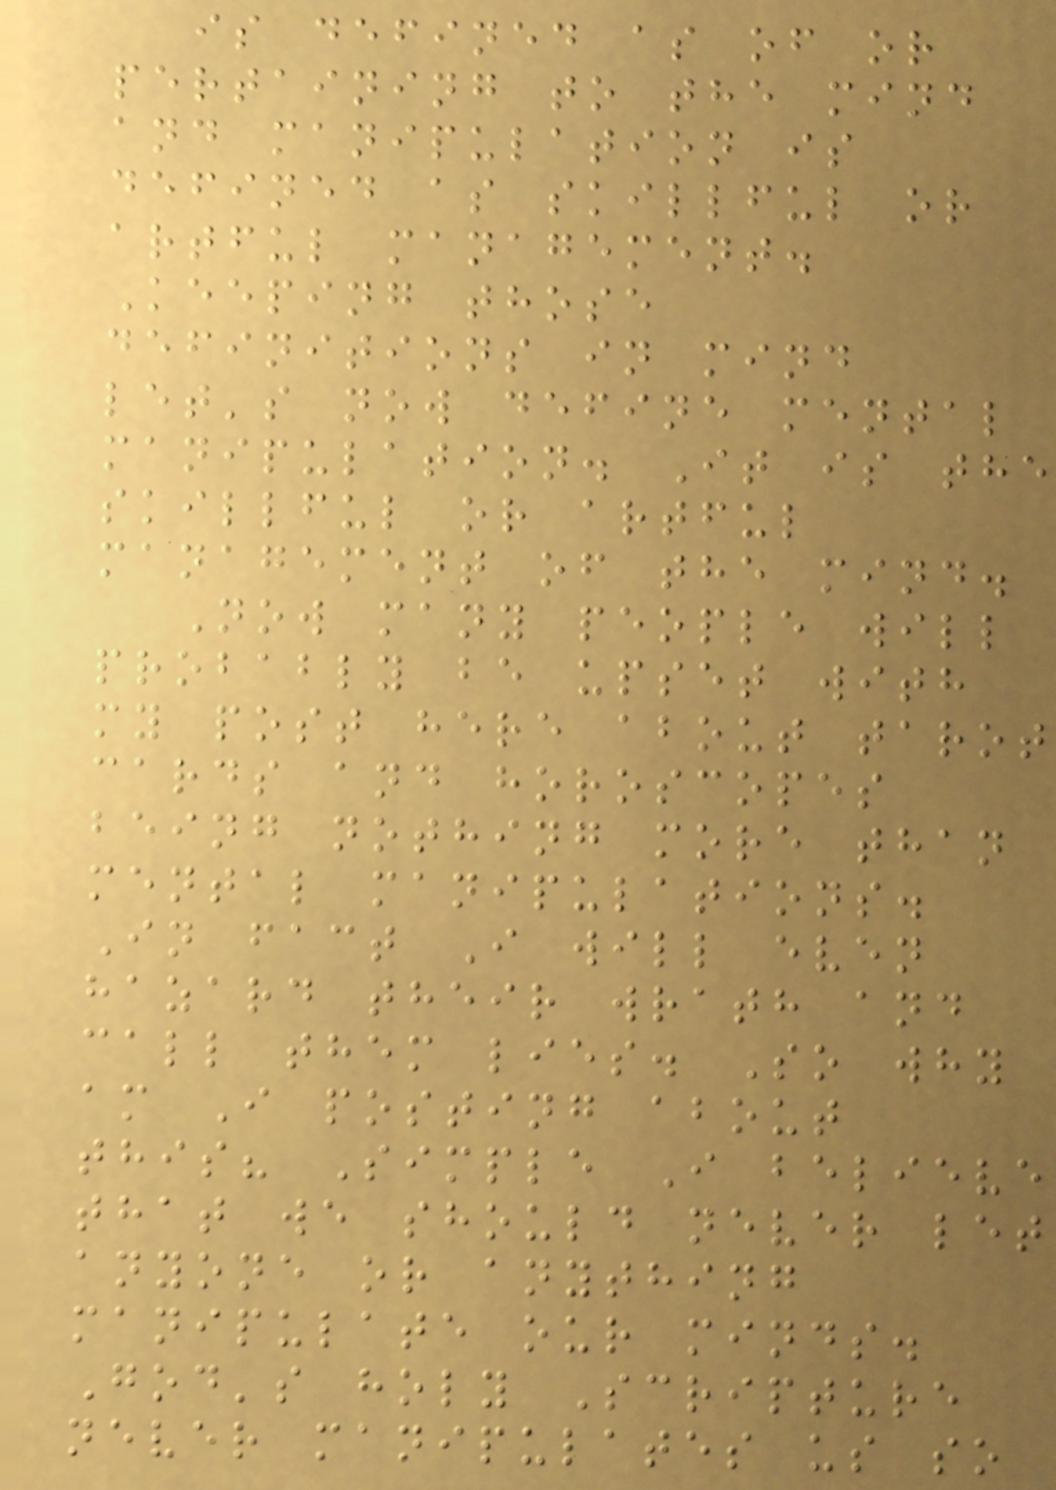is defined as of or
pertaining to the mind
and manipulation is
defined as skillful or
artful management.
Keeping those
definitions in mind
let's now define mental
manipulation. It is the
skillful or artful
management of the mind.
Now many people will
probably be upset with
my post here about tarot
cards and horoscopes
being nothing more than
mental manipulations.
In fact I will even
hazard their wrath and
call them lies. So why
am I posting about
this? Simple I believe
that we should never let
anyone or anything
manipulate our minds.
God's holy Scripture
never manipulates us so
